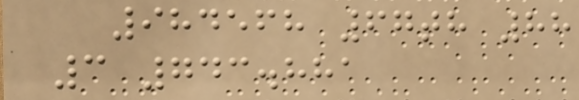984568 67th 88
3 743.881
